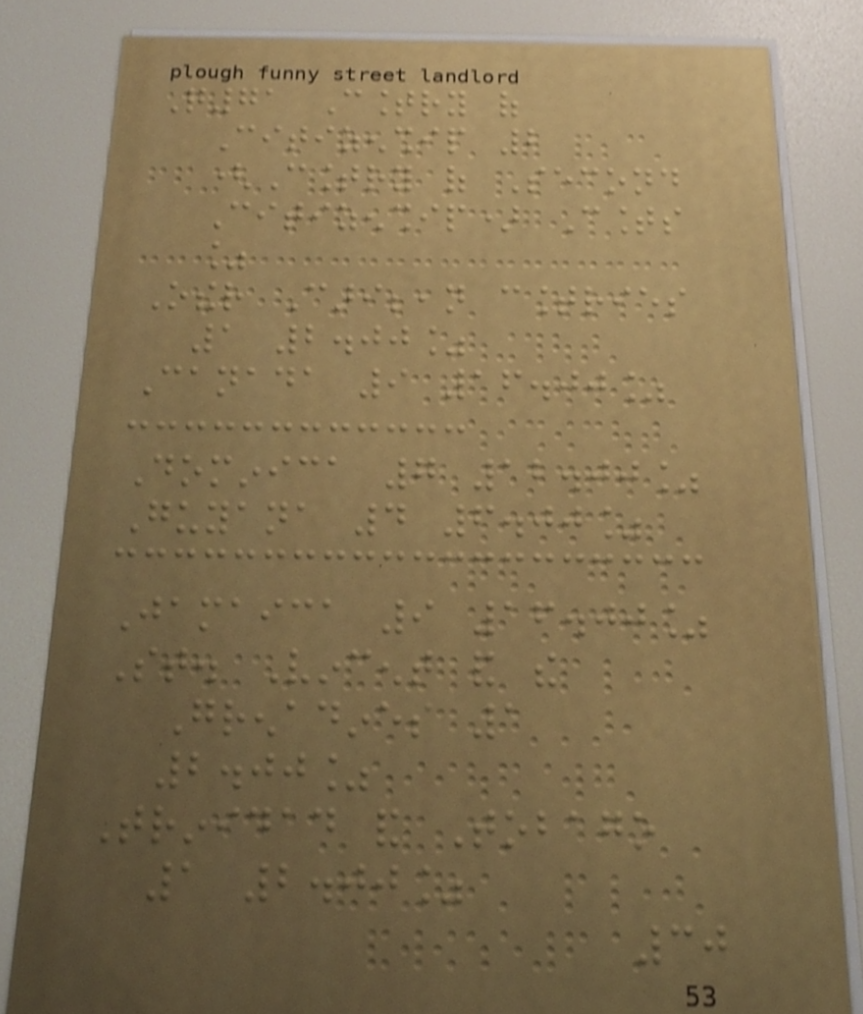Q71 Country of
Citizenship 2
(Country of Second
Citizenship) Counts
%
Other Caribbean countries
1 2.00%
Canada 9 16.00%
Dominica 7 12.00%
Guyana 4 6.00%
Jamaica 9 16.00%
St. Vincent and the
Grenadines 1
2.00%
Trinidad and Tobago
1 2.00%
30
